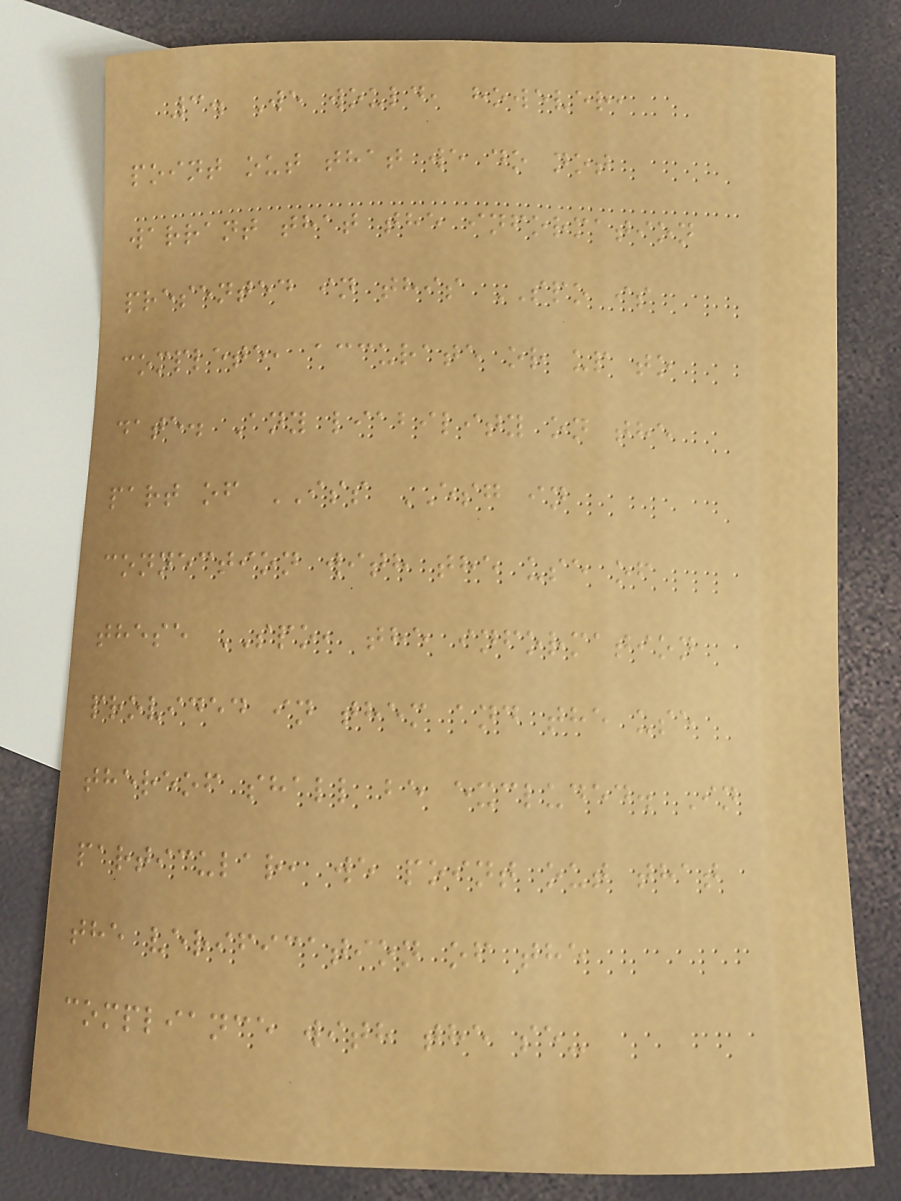3. We would, however,
point out that we do not
warrant that the information
presented in this SPO is
complete, accurate or up to
date. Any liability on the
part of ISS ESG in
connection with the use of
these SPO, the information
provided in them and the use
thereof shall be excluded. In
particular, we point out that
the verification of the
compliance with the se-
